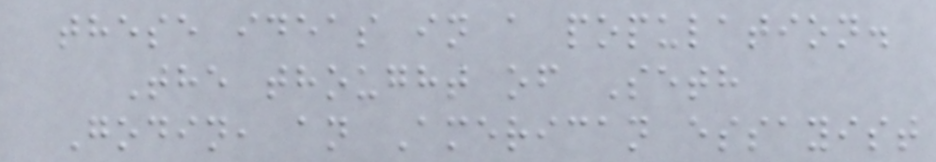these ideas in a population.
The thought of Seth
Godin, an American essayist
